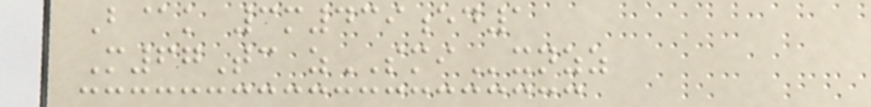B@k 3m439ed1
M67Tc zSMIxnzz
